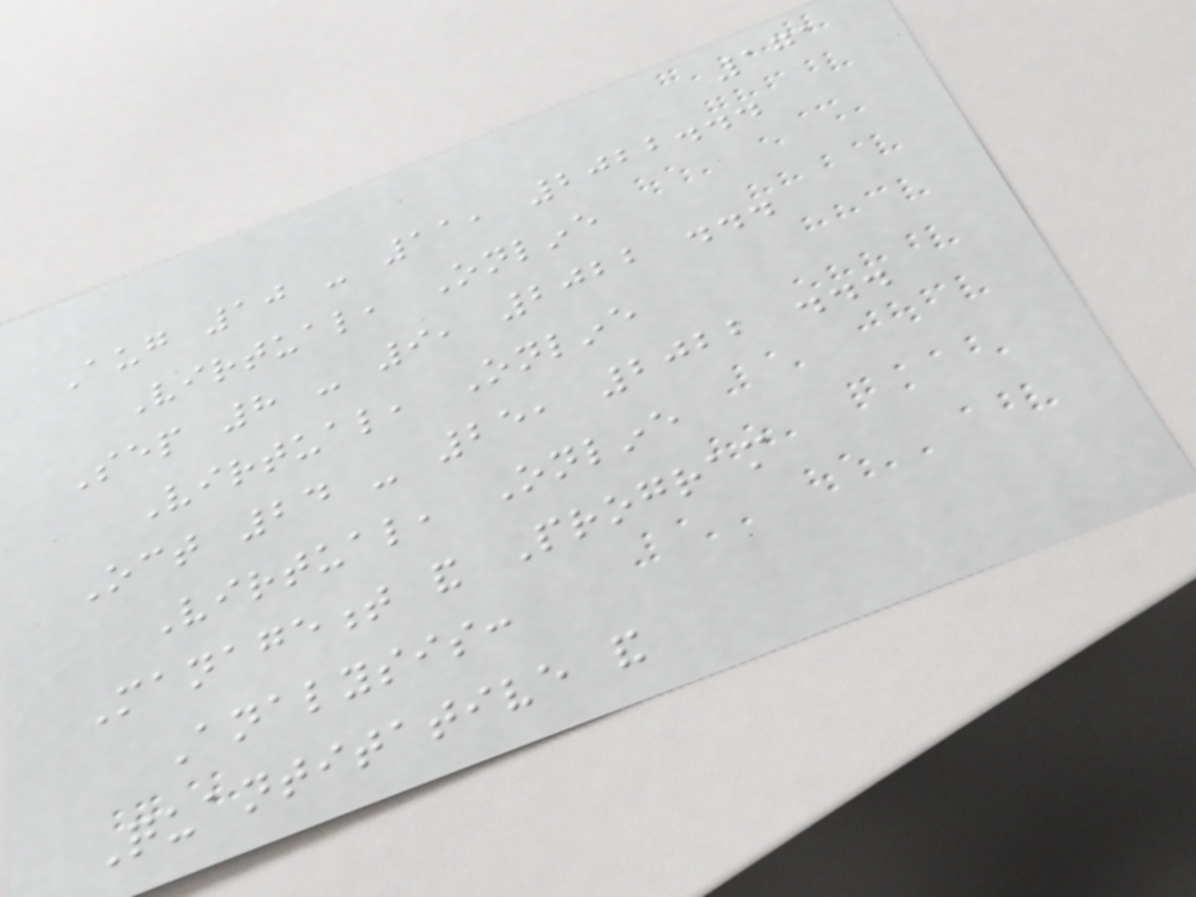171
Aug 10 - 11, 2022...
Virtual, Online
Sep 8 - 9, 2022 ...
Virtual, Online
Oct 24 - 25, 2022 ...
Virtual, Online
Management and Program
Analysis:
Quantitative and
